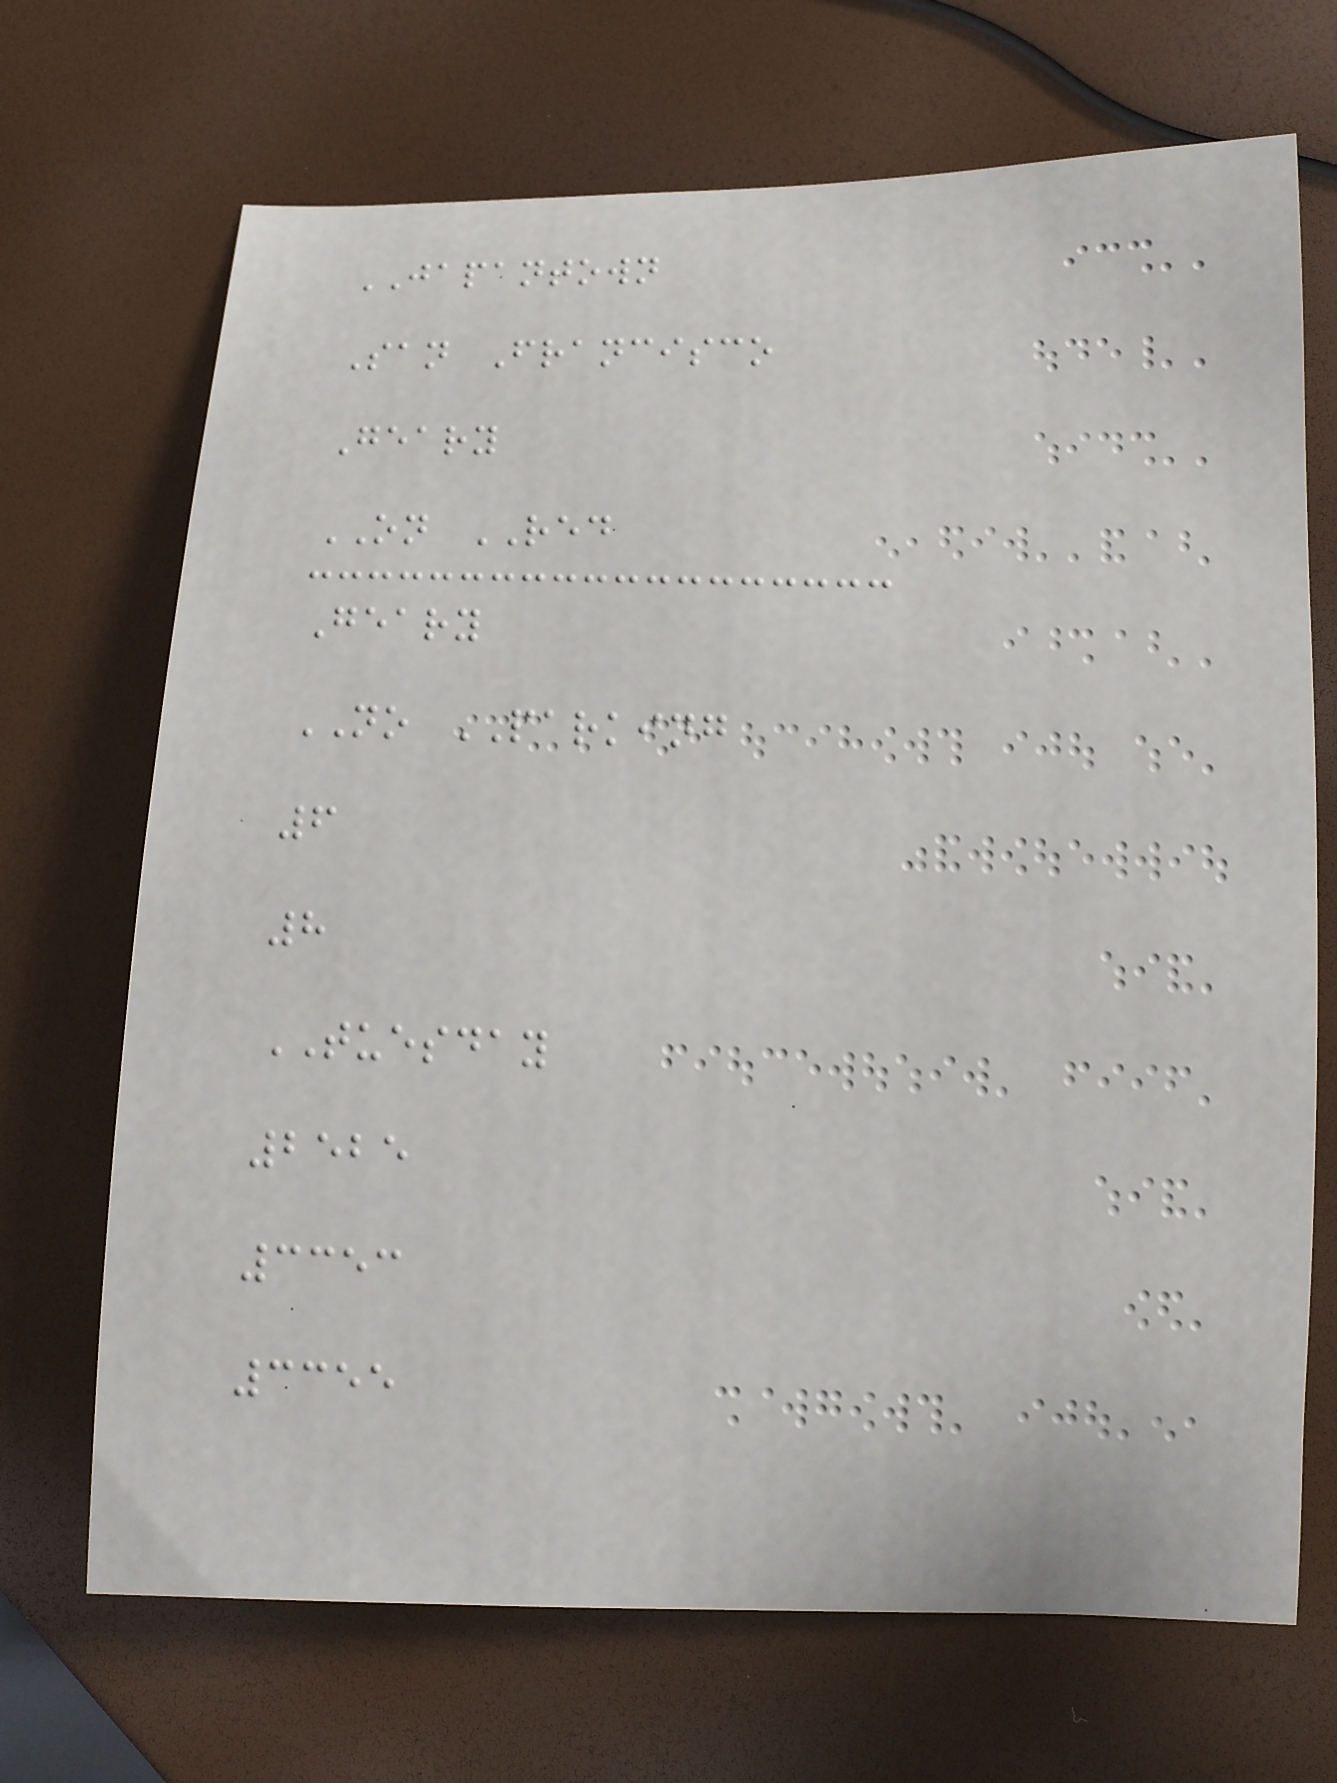JAPANTOWN
San Francisco
Geary
ON RED
Geary
NO PARKING
6
8
TUESDAY
2525
3353
3355
